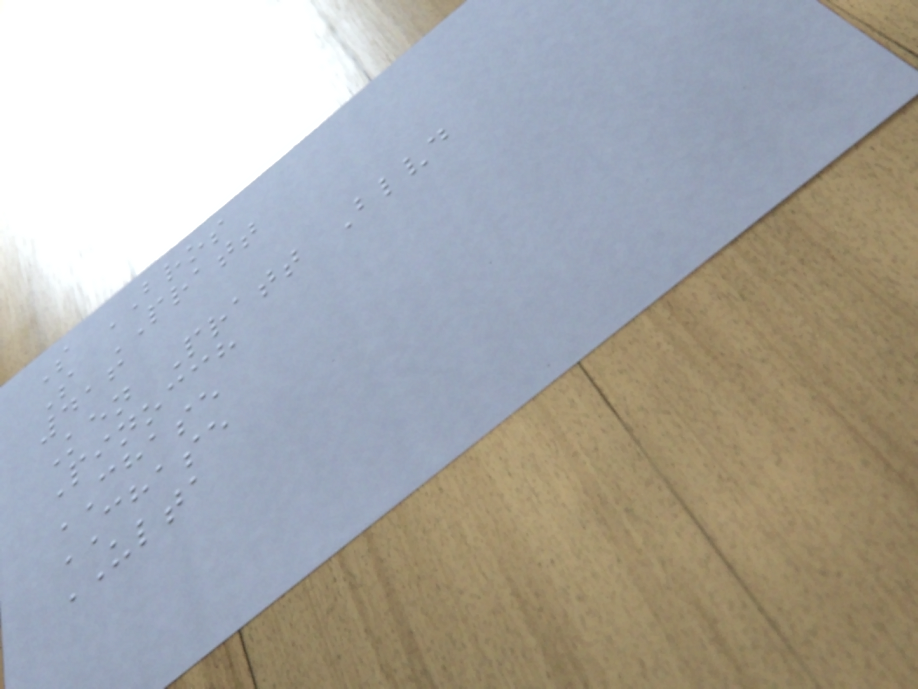S BROS
S PRATT
416
Ken Pratt Blvd
Pinocch
CHASE
CHASE
ULTA
